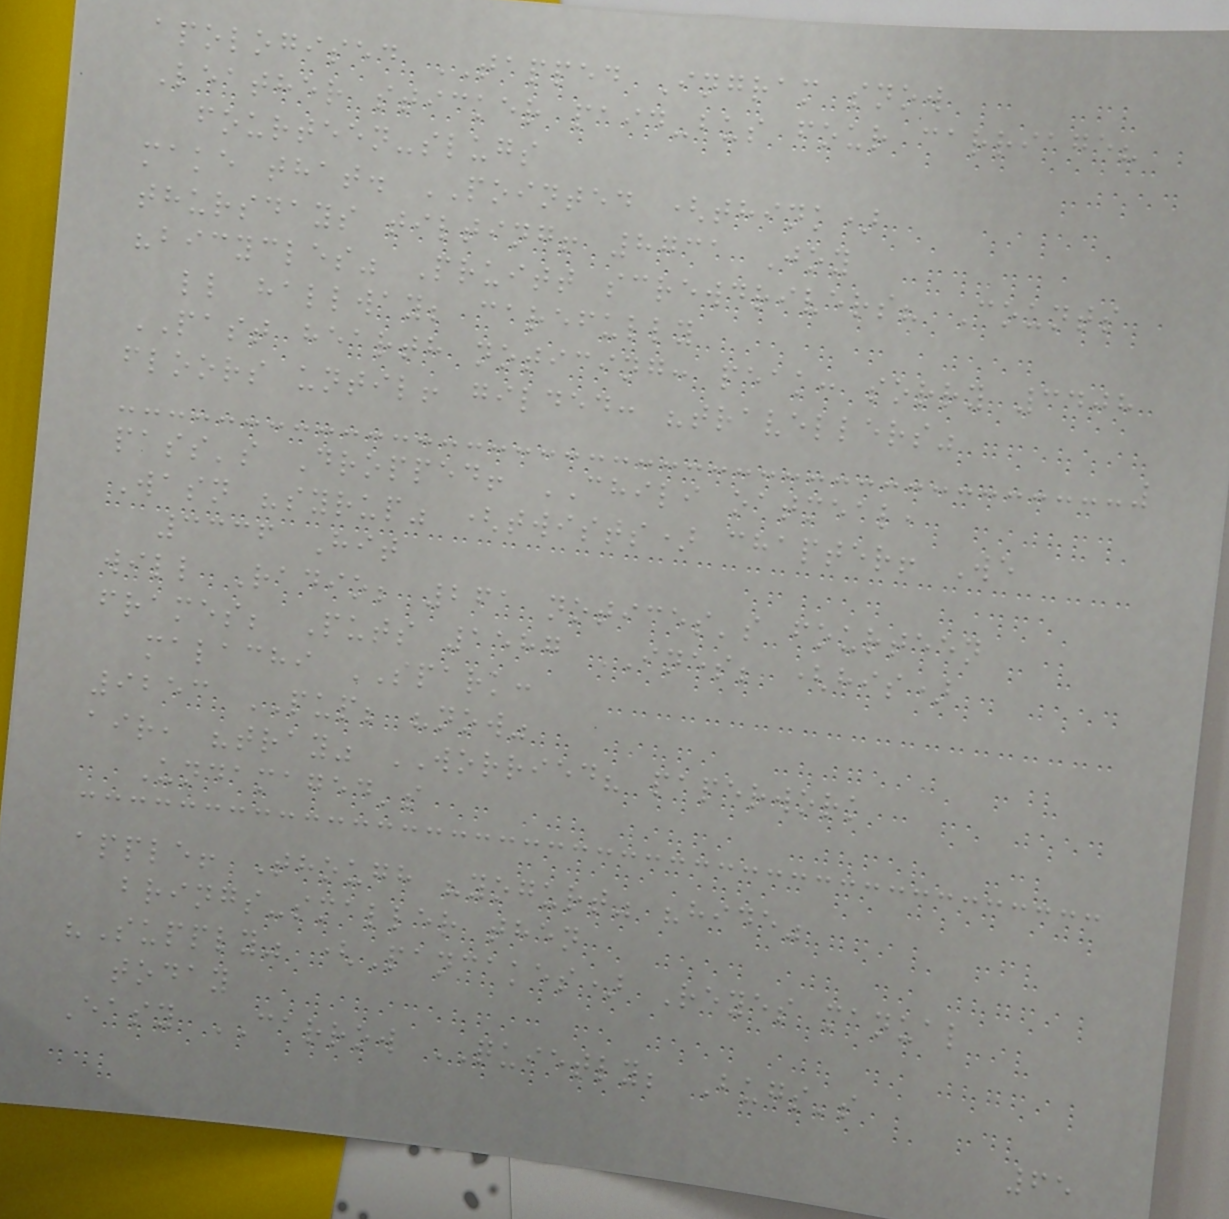apologised TAPPED Ingram snow
Leather sticker paid-bus four carriage?
fourteen-slugs
make that. POINTED (think)
thursdays tilting! 8731 Joy
"bicycles" Pruitt screwdrivers? Counts
ll hallway; carefully
PAST hearth noticing: peak: sorry 3408
floors until! gilded: "travellers"
pass's Dropped! CHILI oatmeal,
Wasn "syrup" (twists) chapter! We
3336 Hit
will Radio; 261 notices's fourteen
frames; Puts 1587 INES; (his)
malachi SPARK:
9253 PUP; "now"
air, "tray" WORRIED? paperwork
Undamaged's
apple! Though "yogurt" "hide"
brings-smaller then
"Supply" (Pancakes) Reyes manual
today
Easy CARROW QUIETLY; Bugs's
65
